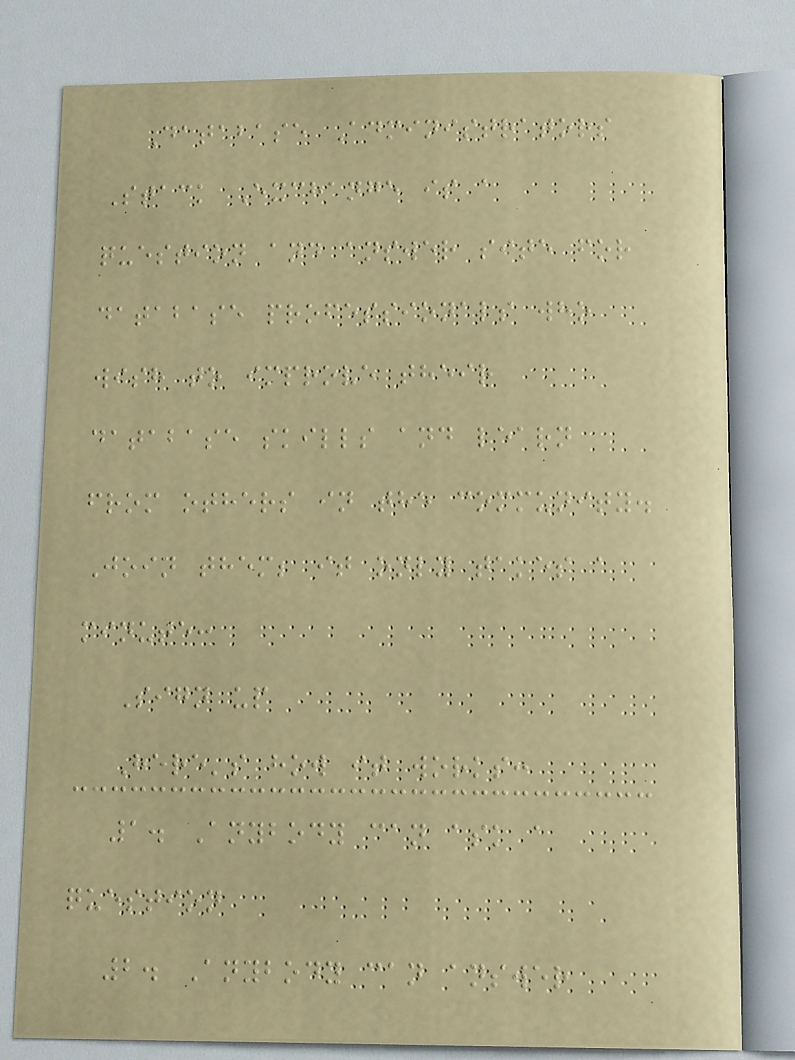Database Administrators
Stack Exchange is a
question and answer site for
database professionals who
wish to improve their
database skills and learn
from others in the community.
Join them; it only takes a
minute:
Sign up
Here's how it works:
1. Anybody can ask a
question
2. Anybody can answer
